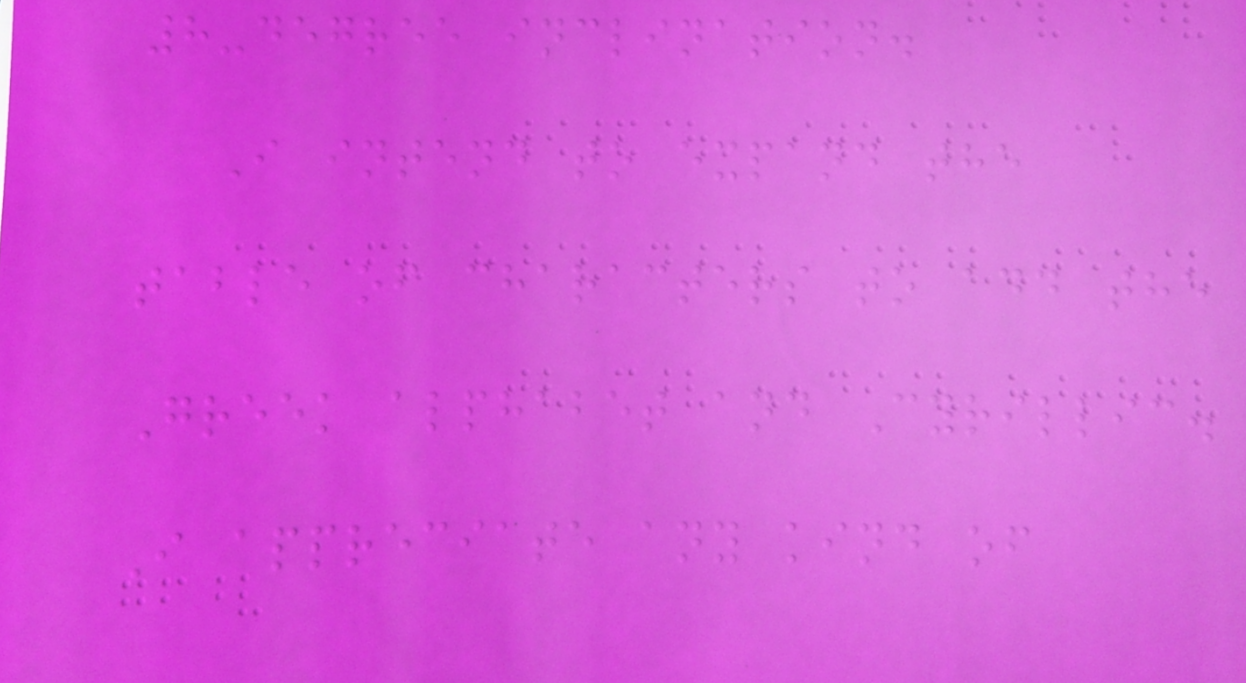8-degree inclination.
I intend to expand the
table of characters to add the
Greek alphabet and Cyrillic.
I appreciate any kind of
